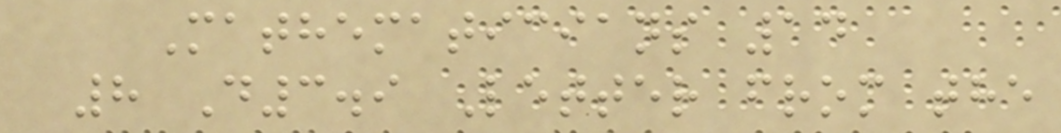Mathematicians 14
8 D3.9 Letter from the
